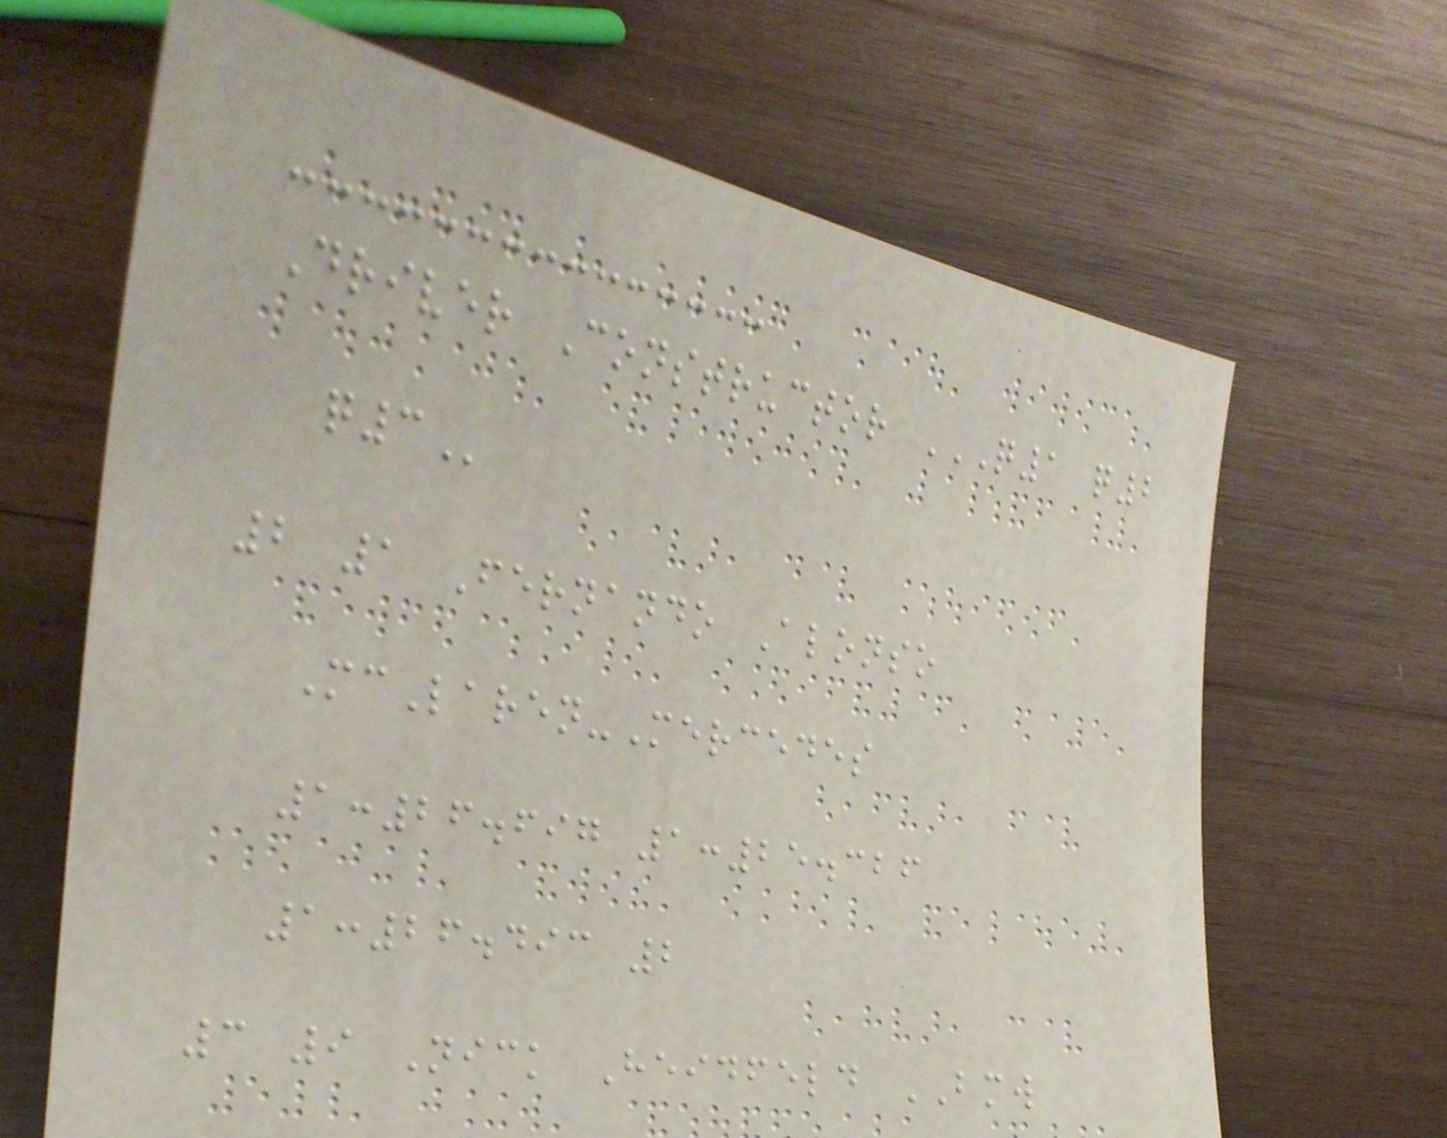Driver Constructor Q1 Q2
Q3
2 1 Fernando Alonso
McLaren-Mercedes
1:26.697 1:25.326
1:26.493 2
3 9 Nick Heidfeld BMW
